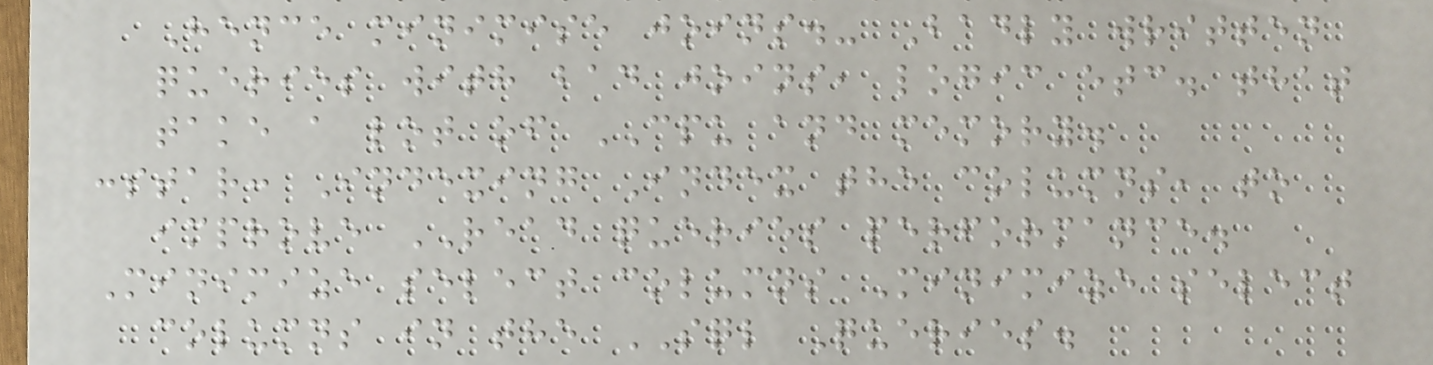Hence minimise joins.- Badly written
queries with bad joins, logic etc. that
take a lot of CPU and memory.
:star: Indexing Index the columns, to
improve READ queries performance.
Minimize select columns Minimize select
columns in the SQL Queries.
